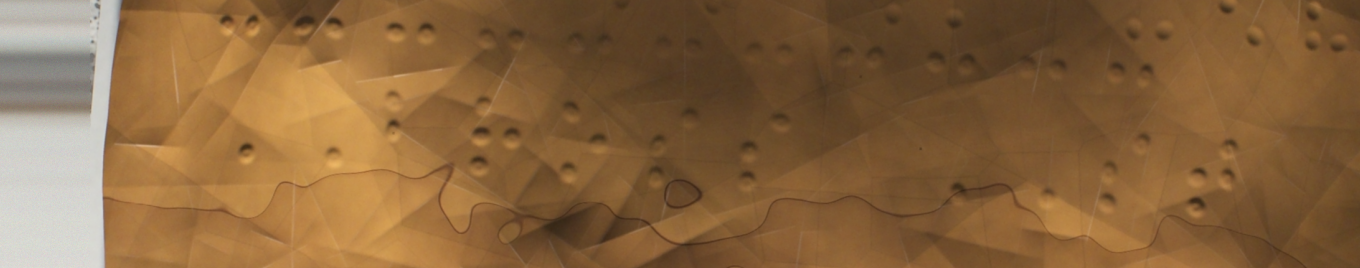BROSS ST
